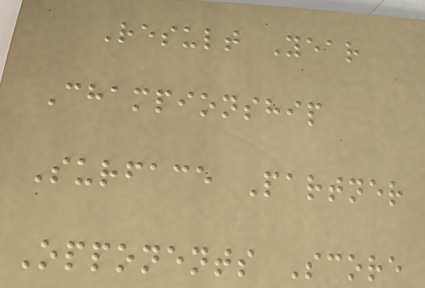Result Year
Championship
Surface Partner
Opponents Score
